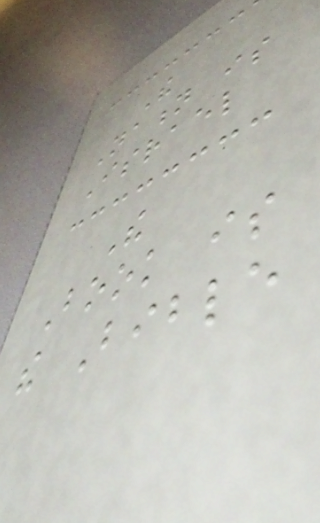The
Nation is
Israel
The
Book is
the Bible
